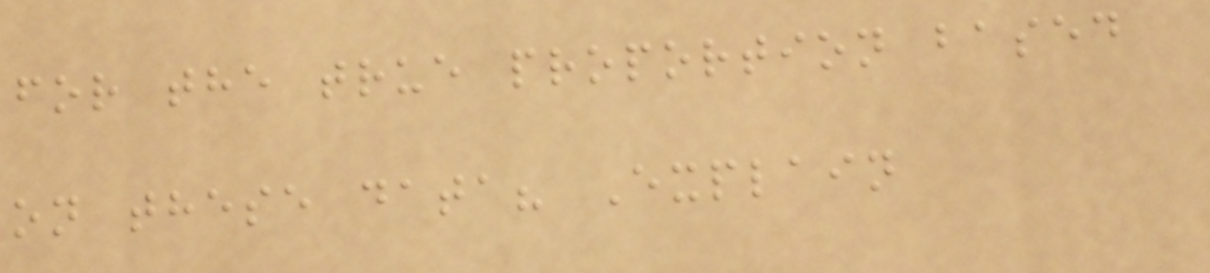for the true proportion based
on these data? Explain
